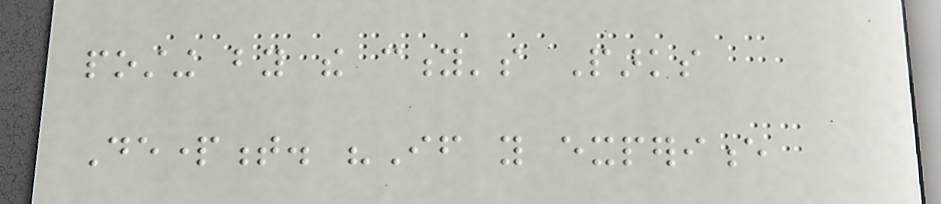posting by the city's Parks
Department. "If you experience
